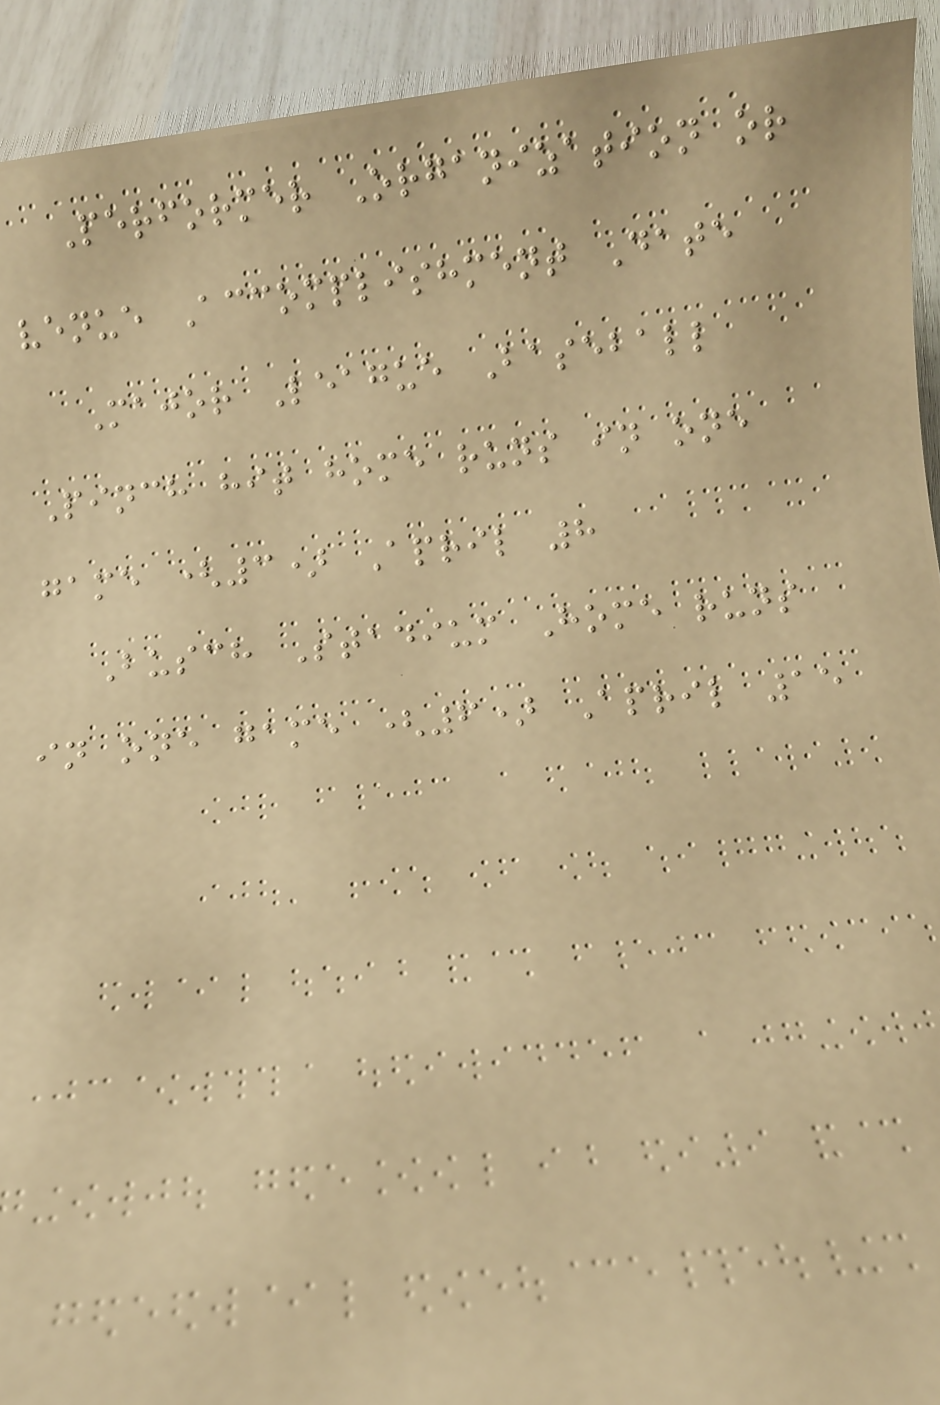Performer Organization or
venue Accomplishment Date
Major League Baseball
Pinch hit home runs in one
game (3) April 8
Busch Stadium Home runs
in one game (6) April 15
